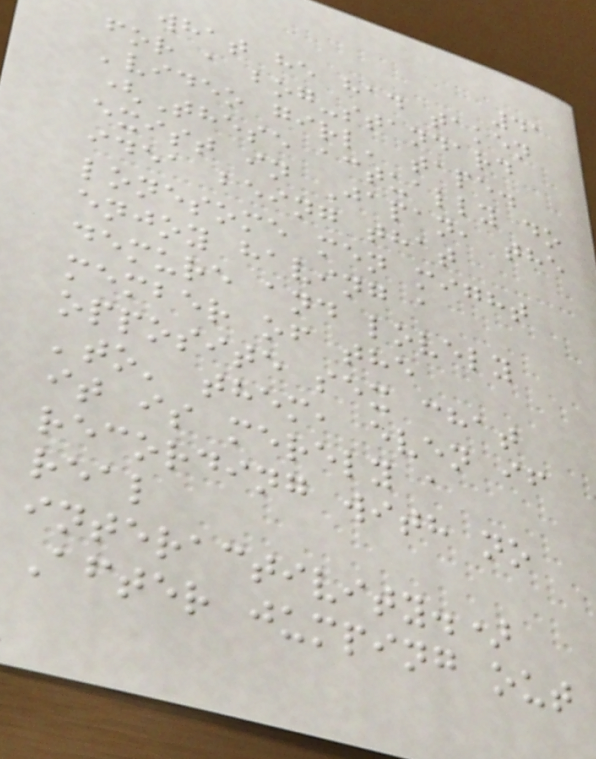41
what he had taken
for a bog-standard
'video girl' tape.
(These actually do
exist in Japan, the
idea being that
lonesome men might
enjoy having a
demure and lovely
member of the
opposite sex chat
'to' them, even if
it is merely a
recording with no
real
interactivity.)
After jumping out
